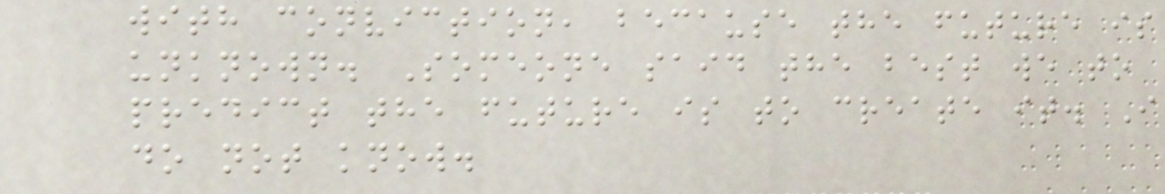with conviction, because the future is
unknown. Someone said the best we to
predict the future is to create it. I
do not know.
